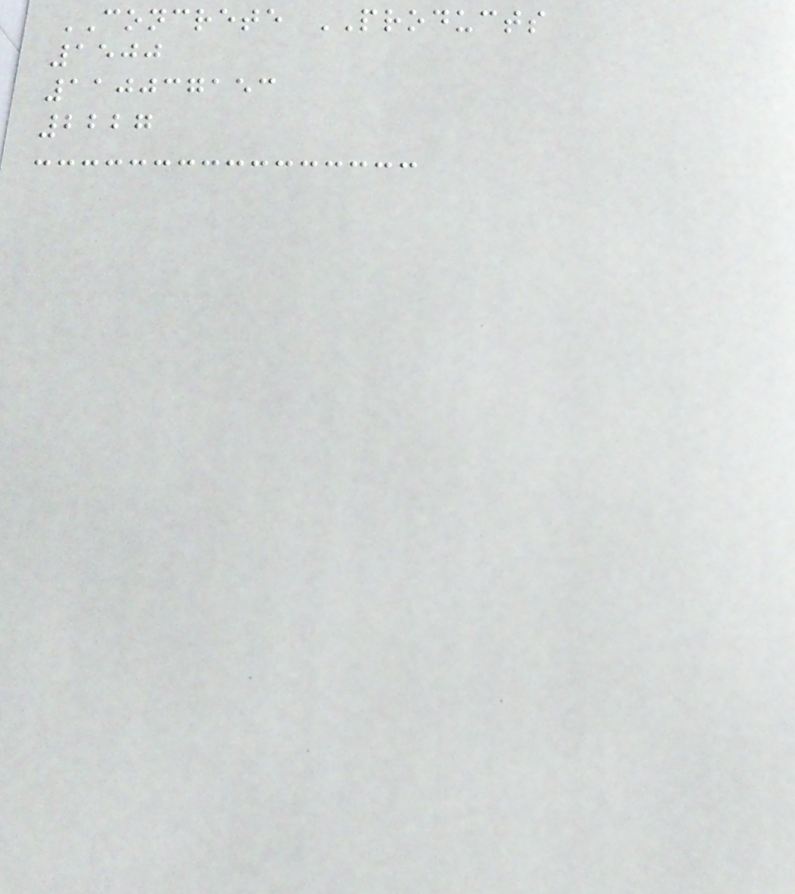CONCRETE PRODUCTS
1500
110037153
2227
